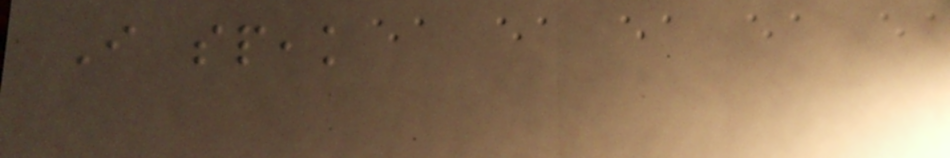I speak
